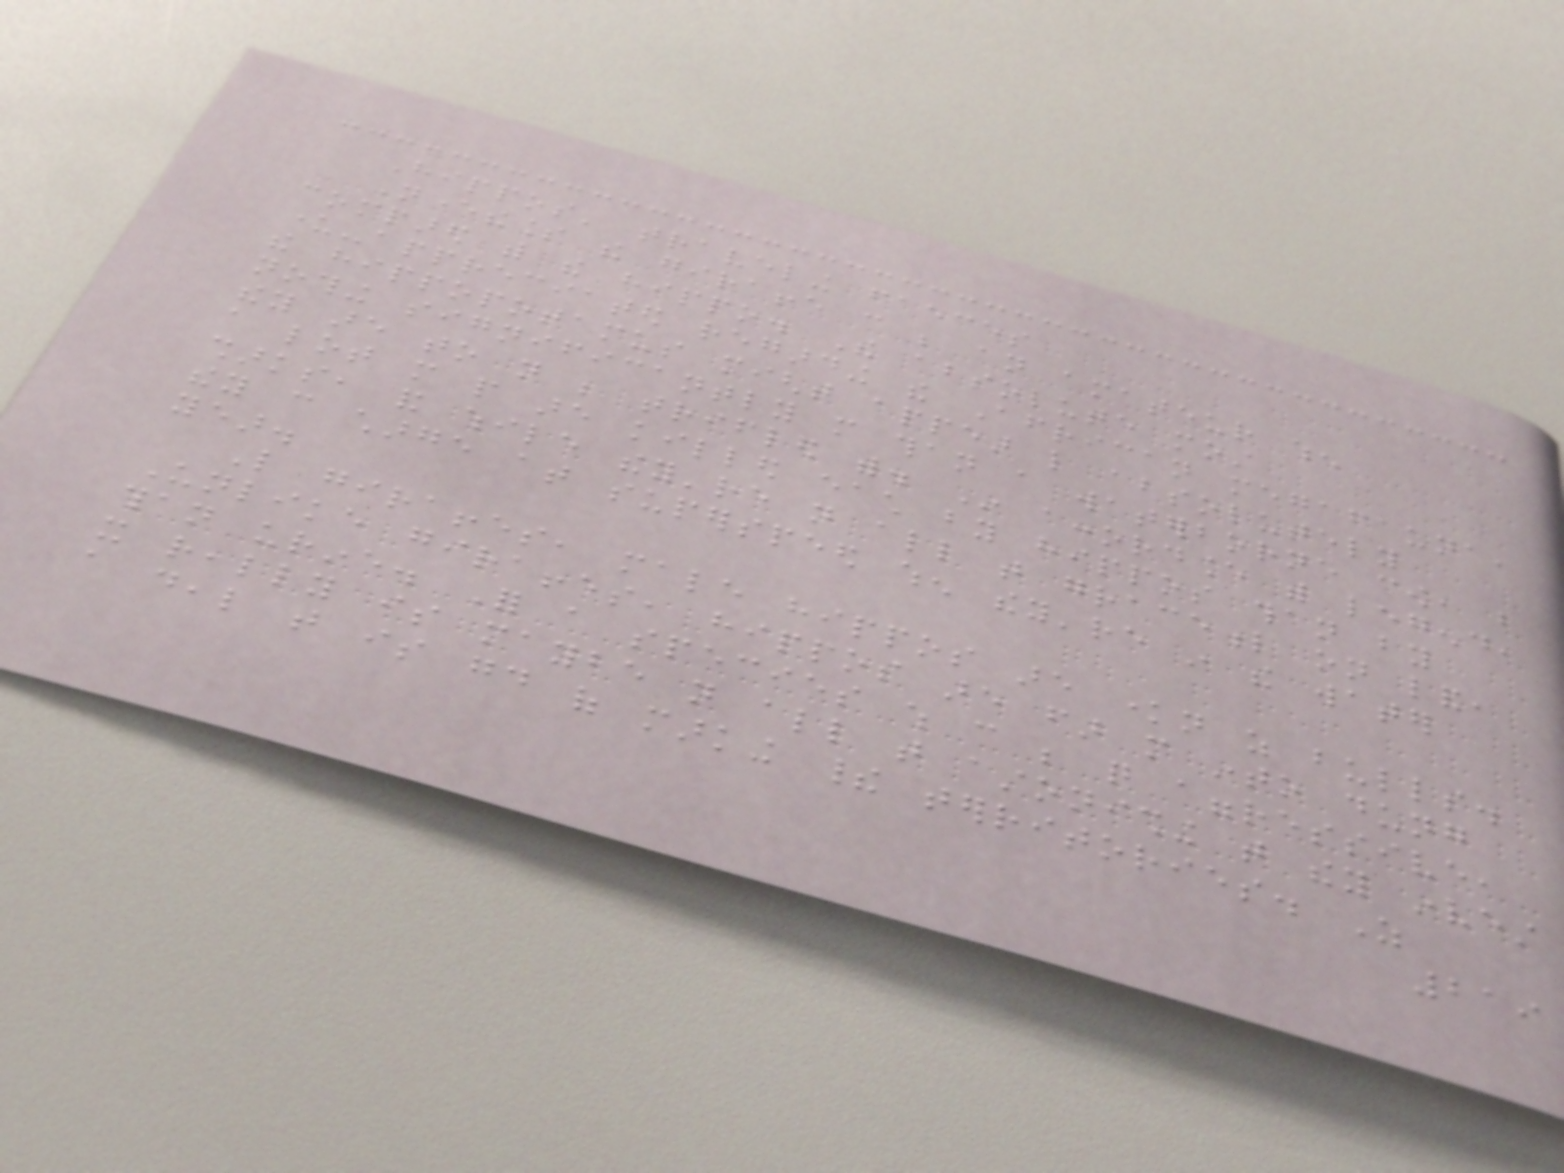Hippos' traveling faeces
Nevertheless the giraffe can be an amateur when
compared with the hippo. The absolute most
under-appreciated regarding the African megafauna,
the hippopotamus might appear like absolutely
nothing significantly more than a waterborne cow, but
they are to not be trifled with. In accordance with legend,
a lot more people are killed each by hippos than by
sharks, and while they're not all that graceful on land,
they can charge at superspeed when they're in the water
year.
Like giraffes, male hippos are known as bulls.
Unlike giraffes, hippos are far more into dung
than urine. For a species which can be quite aggressive,
it really is maybe not all that astonishing that they invest
a deal that is good of marking their territories. As
219
